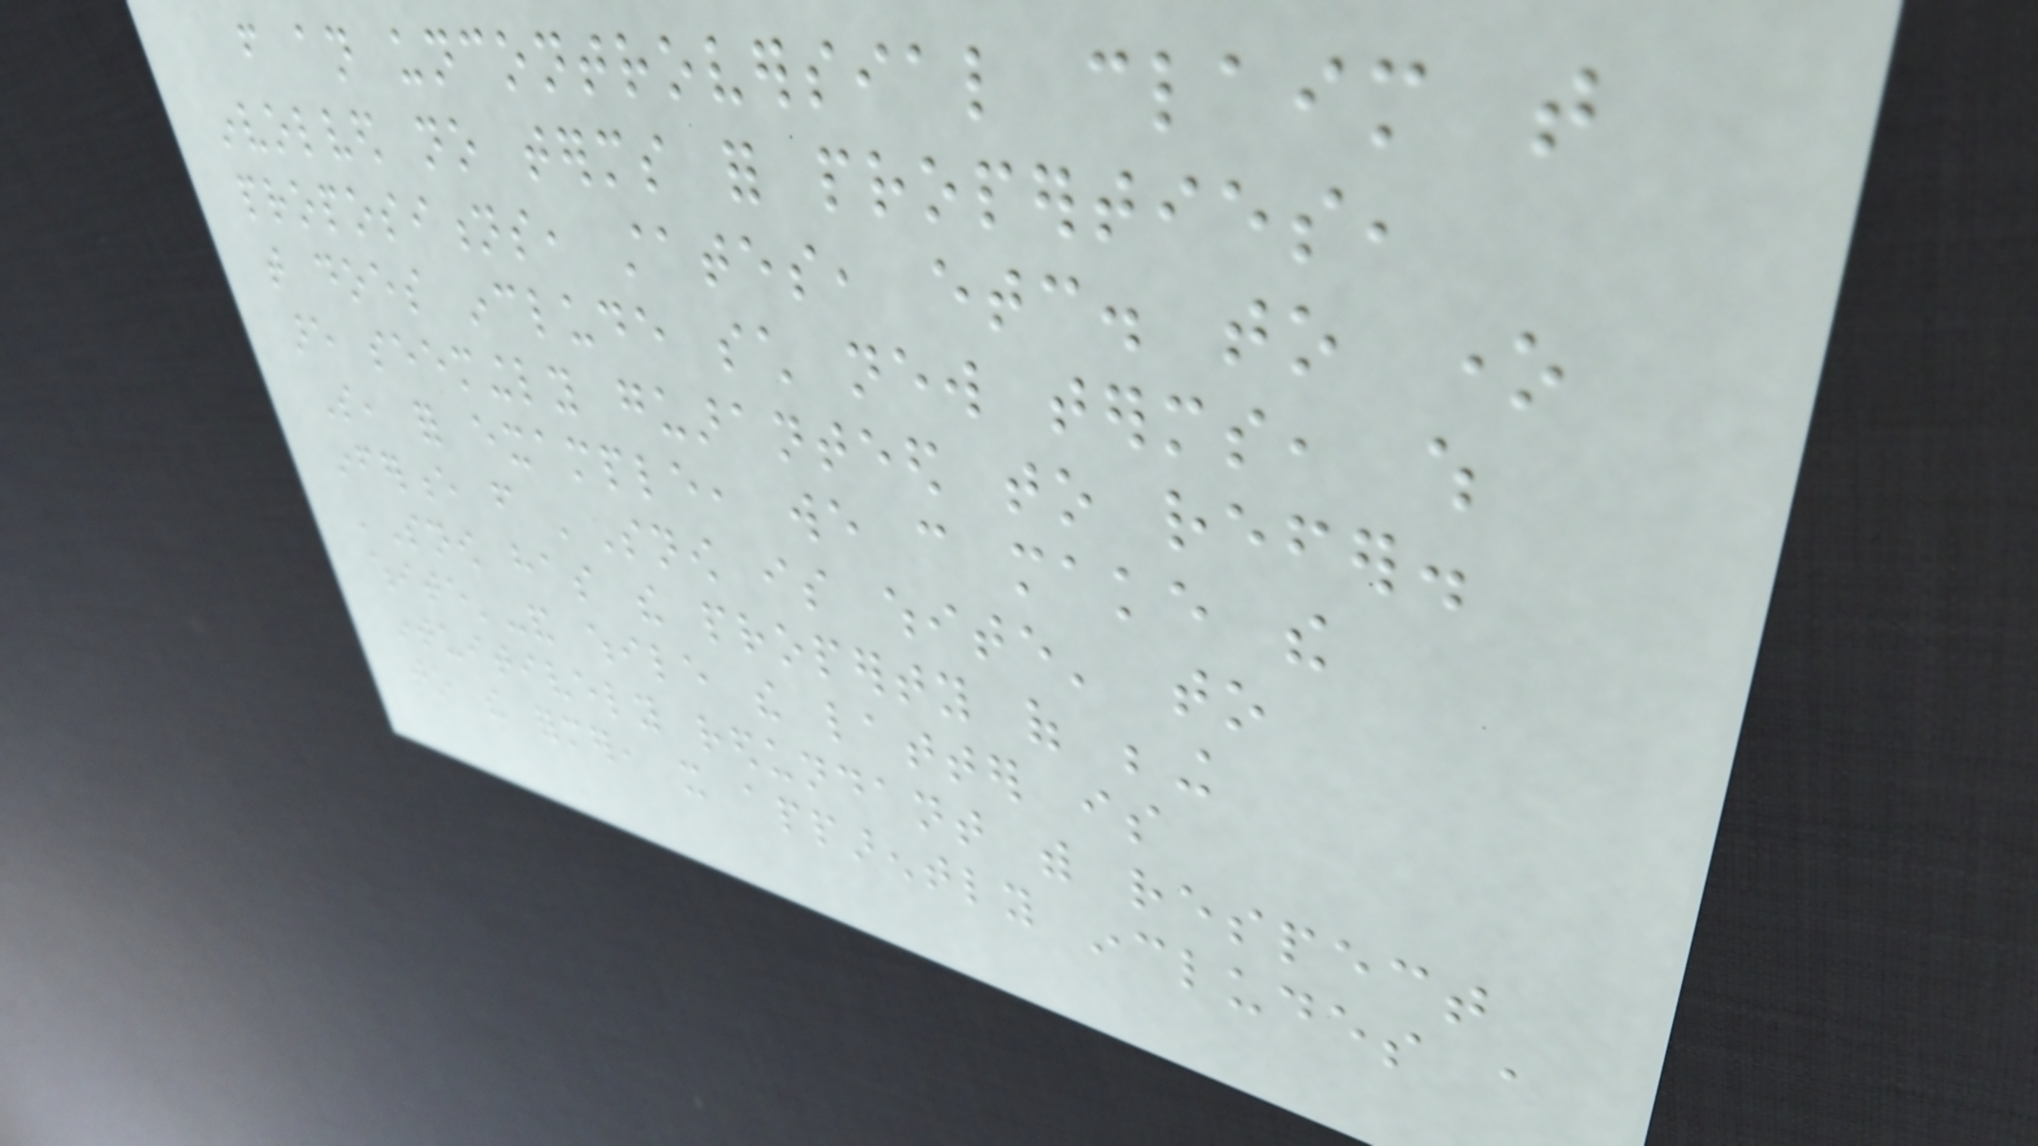from an uncontroversial claim that
involved no terms for properties,
propositions, states, etc. to one
that does include such new terms, which
are seemingly guaranteed to refer.
So, for example, we can make the
inference from 'Snow is white' to
'Snow has the property of being
white'-and while the latter is
intuitively redundant with respect
to the former, it apparently includes a
